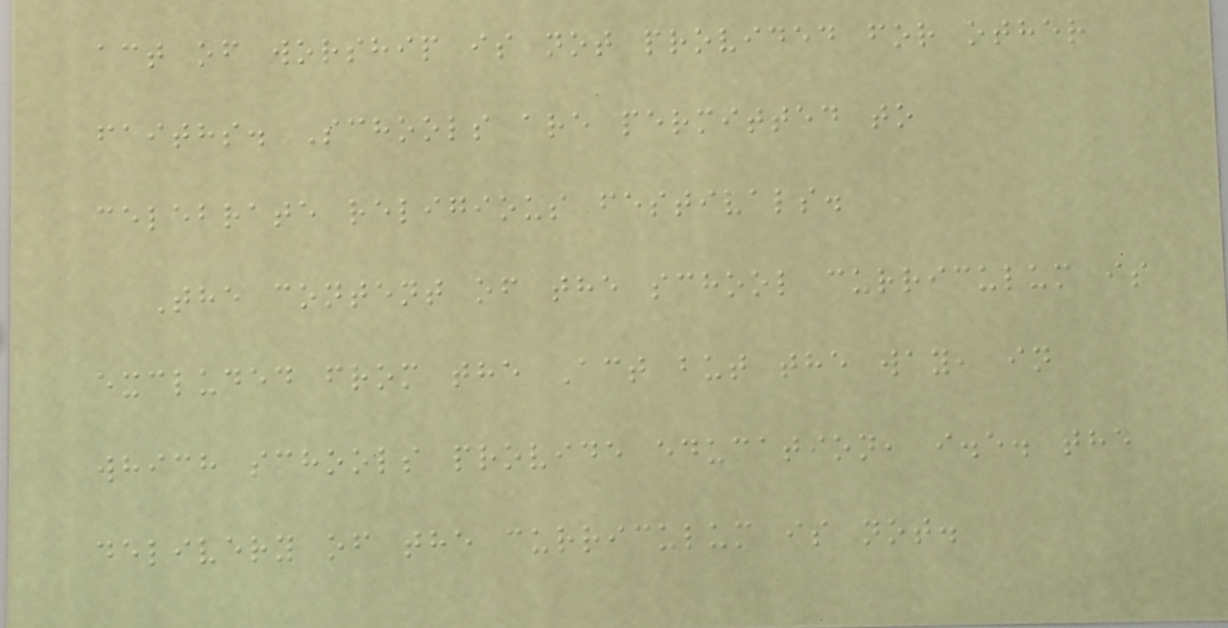act of worship is not provided for other
faiths. Schools are permitted to
celebrate religious festivals.
The content of the school curriculum is
excluded from the Act but the way, in
which schools provide education, i.e. the
delivery of the curriculum is not.
